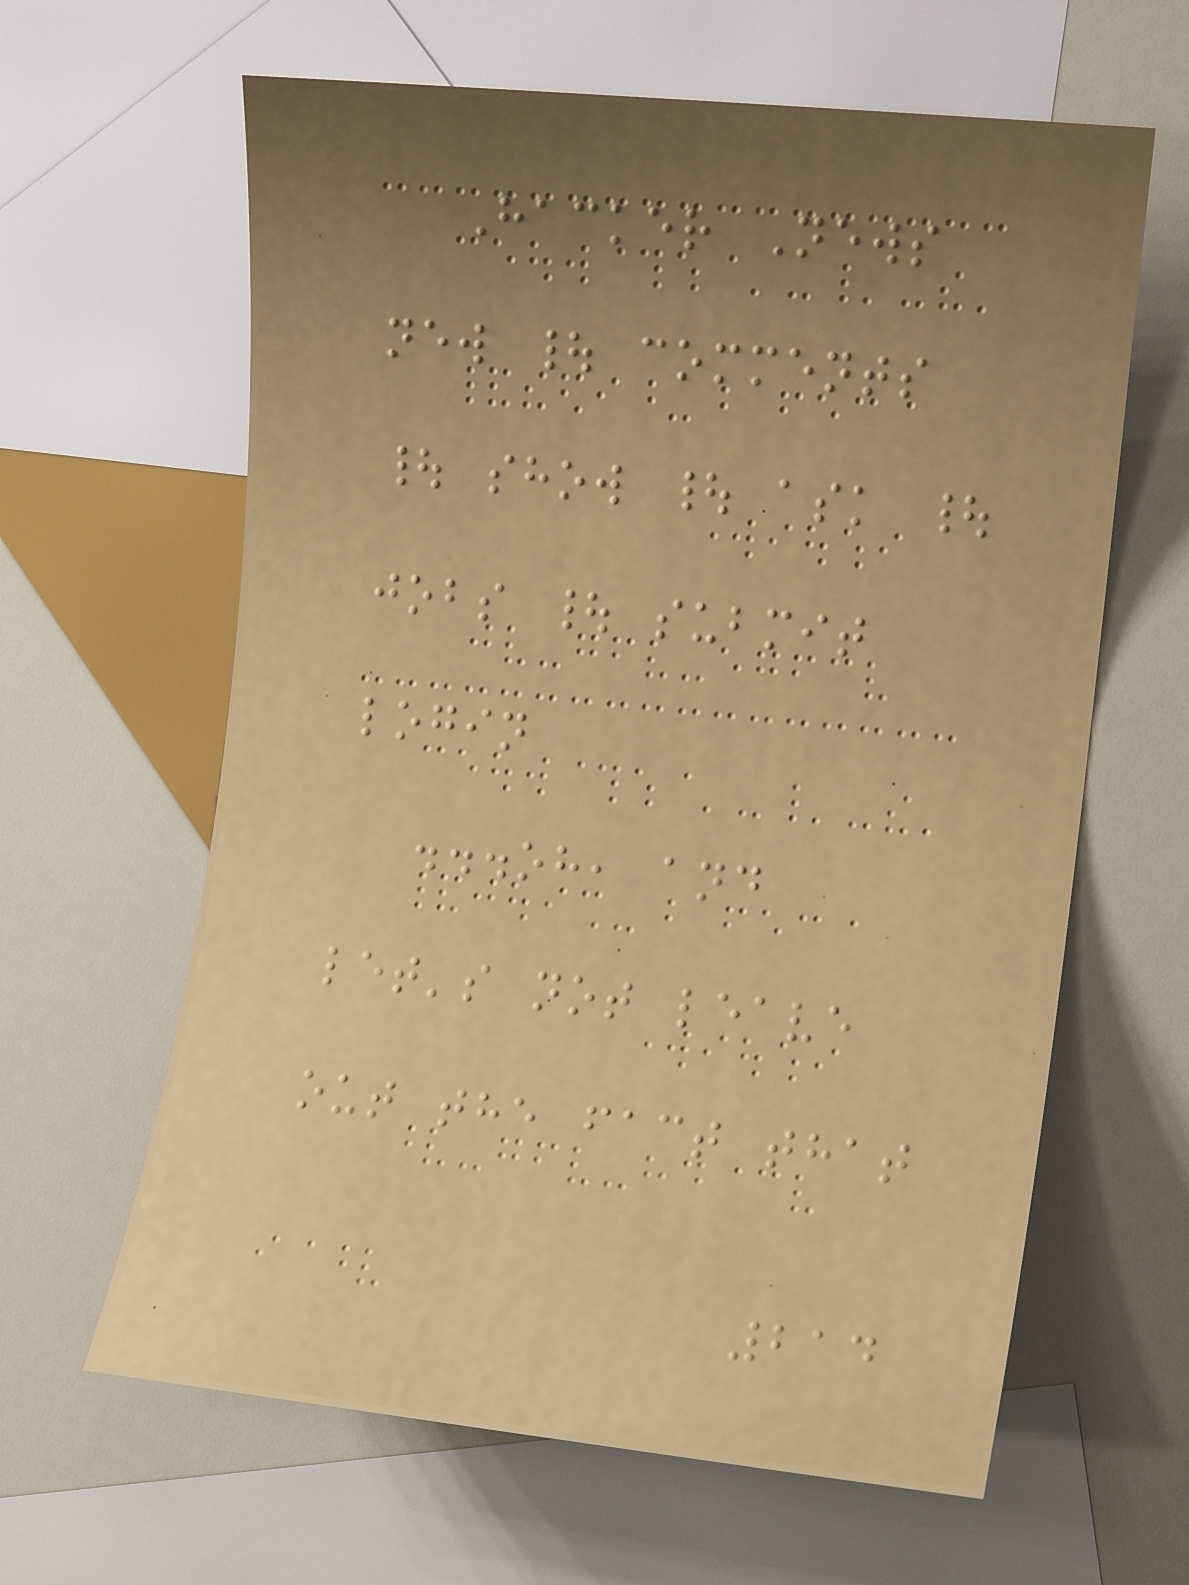Hacker News
new | comments
| show | ask |
jobs | submit
login
...oh, and
let's not leave
out the fact that
214
